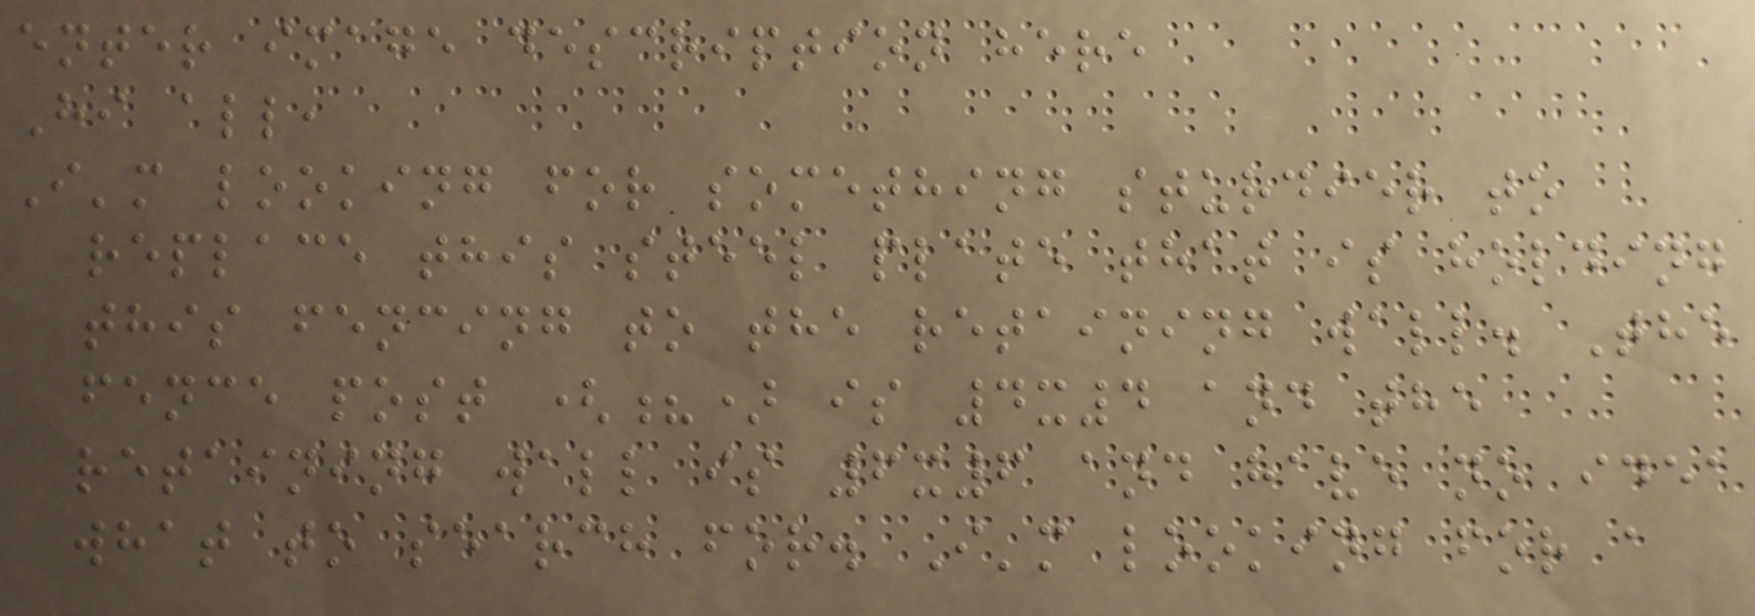enter image description here
Hi all,
I'm looking for something sturdier to
replace this steel plate that is holding
this fencing to the retaining wall. The
fence post (?) is 4x4 and the
retaining wall is 6x6 and have no idea
what to search for. I'm looking for a
